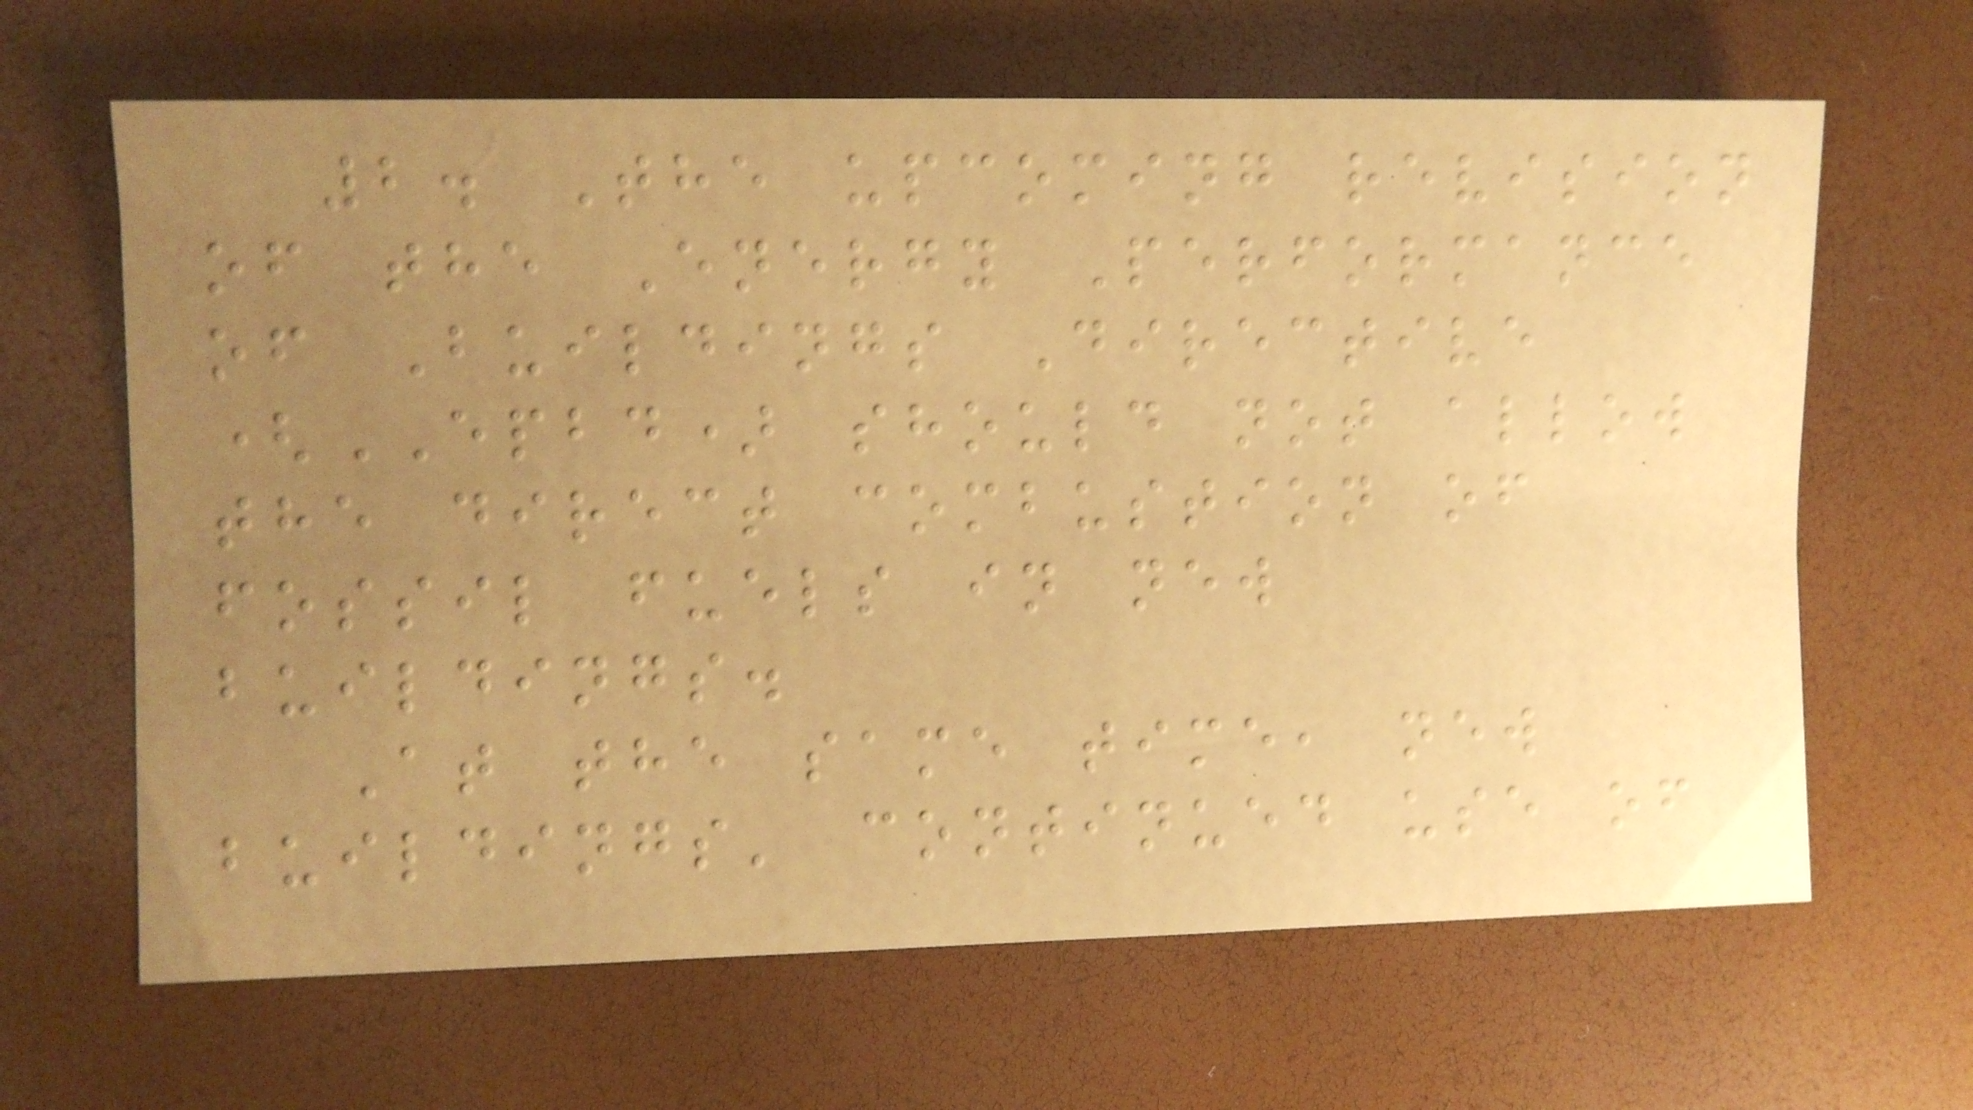2. The upcoming revision
of the Energy Performance
of Buildings Directive
(EPBD) should not allow
the direct combustion of
fossil fuels in new
buildings.
At the same time, new
buildings' continued use of
